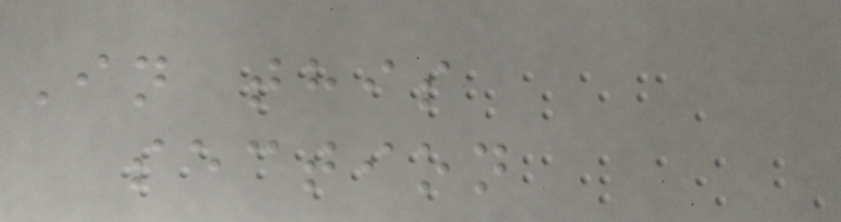In this
section
